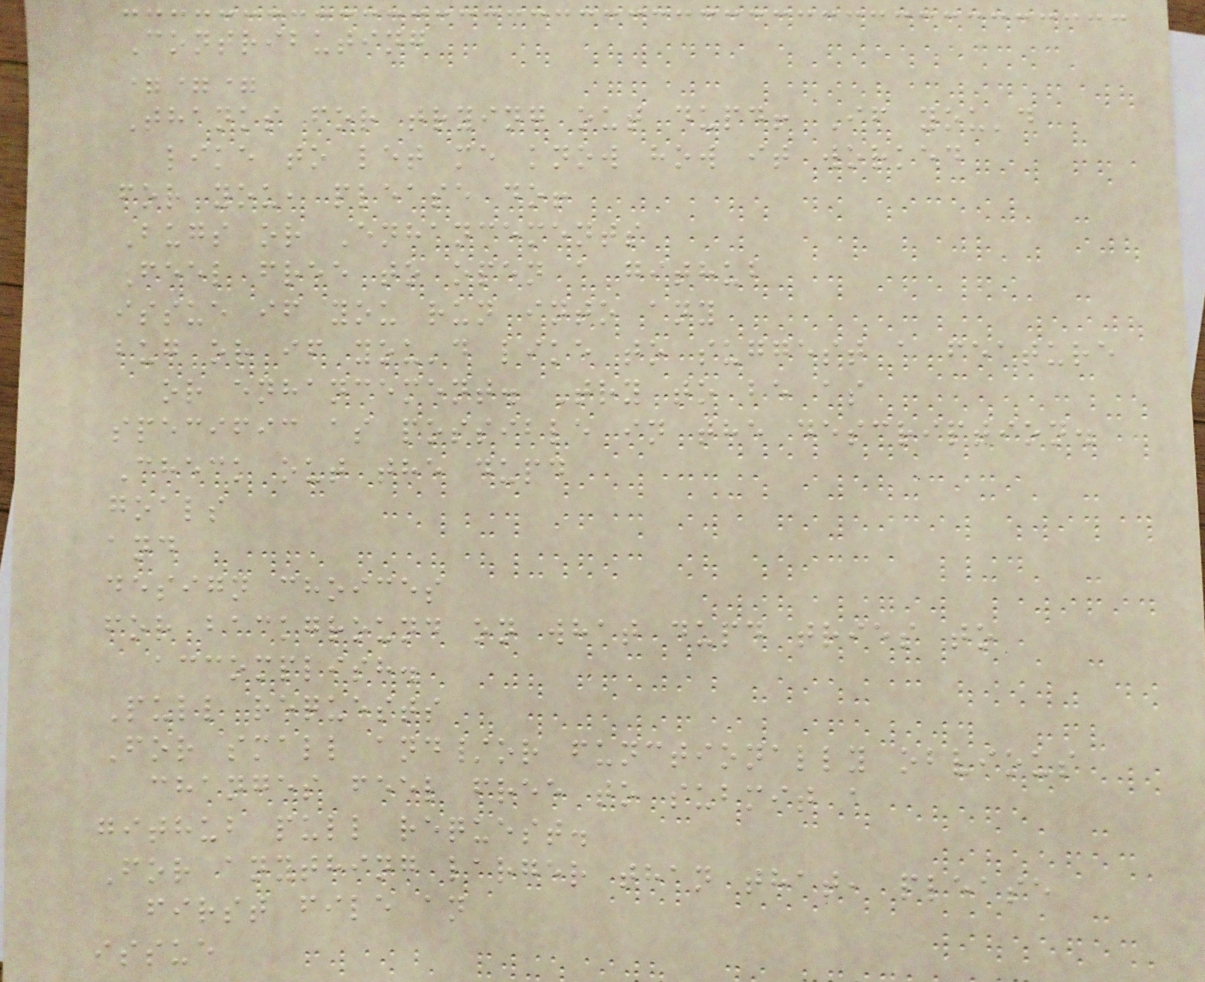Contributing
===
Thanks for trying out dupd! If you'd
like to let me know how it worked
for you, please do!
Bugs or Enhancements
Feel free to open a github
issue if you run into any
bug or if you'd like to suggest a feature
or enhancement. Try to be as
specific as possible in the description.
Check out the dupd
goals
and
design choices
for background on what dupd tries to
accomplish.
Pull requests
For small and/or functionally obvious
changes feel free to submit a
github pull request.
For anything larger than that, please
first file an
issue
